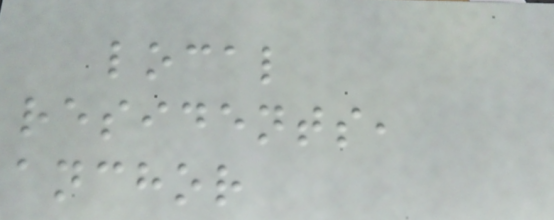local
residents,
anchor
